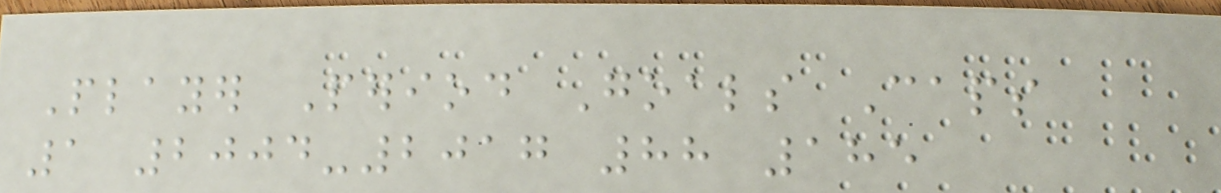Player Period Goals Caps
1 2004-2017 88 185
